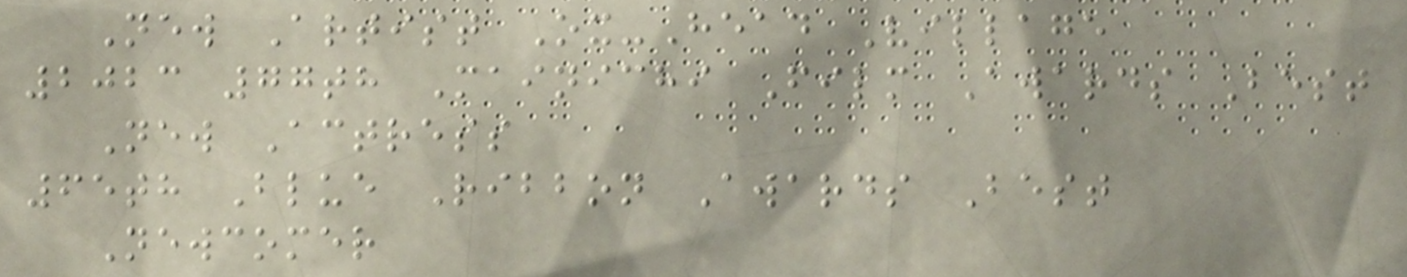New Artist Ox-Head Village
2023 77th Mainichi Film Awards Best
New Actress
65th Blue Ribbon Awards Best
Newcomer
